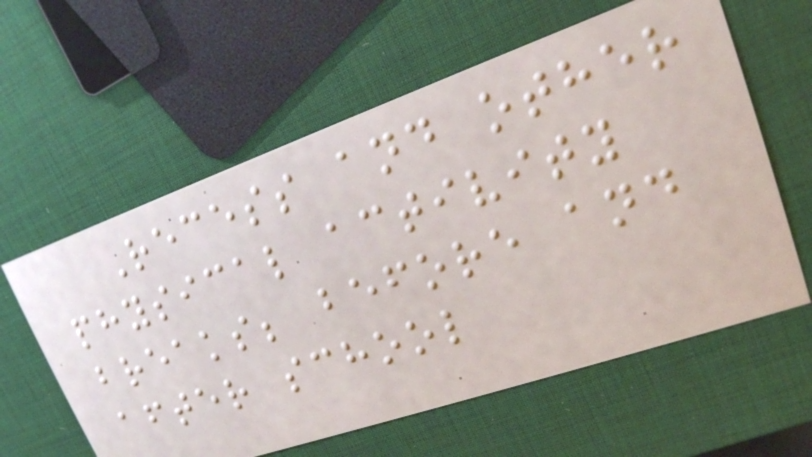Recess and other
physical activity
breaks; before and
after school
